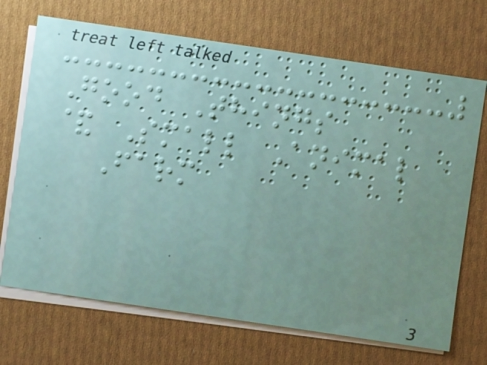Good Things
& Small Animal
Farm
